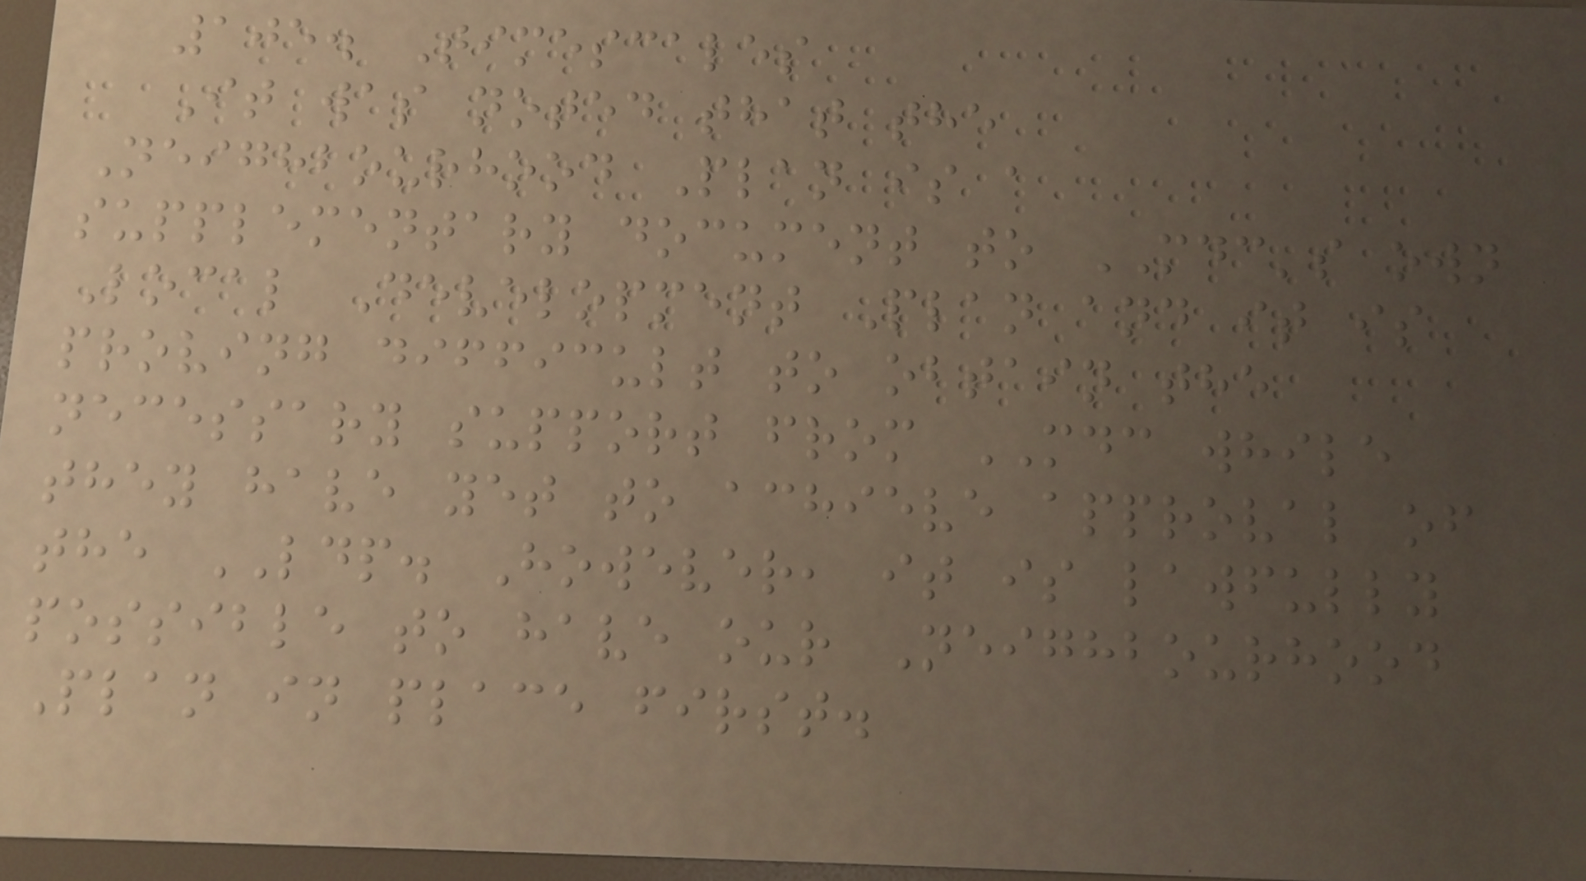105. Timescales
It was noted that the
Neighbourhood Plan is a
supplementary document to MDC's own
Local Development Plan and it is
proving difficult to obtain the
necessary support from MDC while
they have yet to achieve approval of
the LDP. However, it is lawfully
possible to have our Neighbourhood
Plan in place first.
